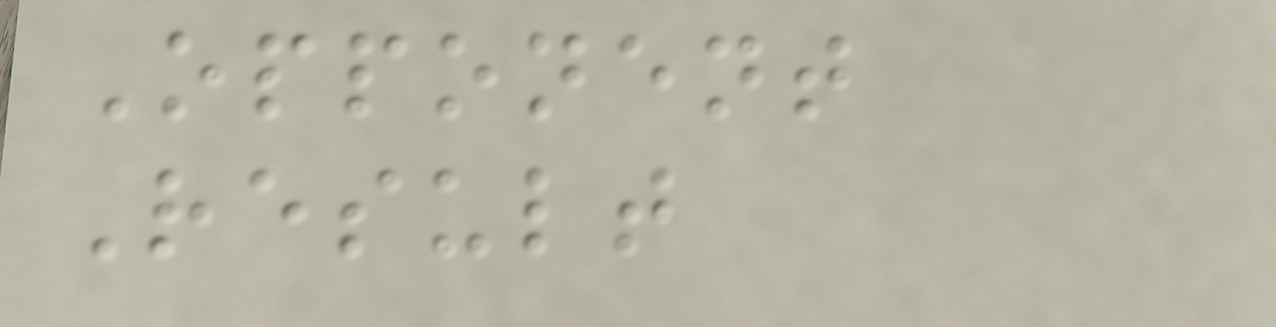Opponent
Result
